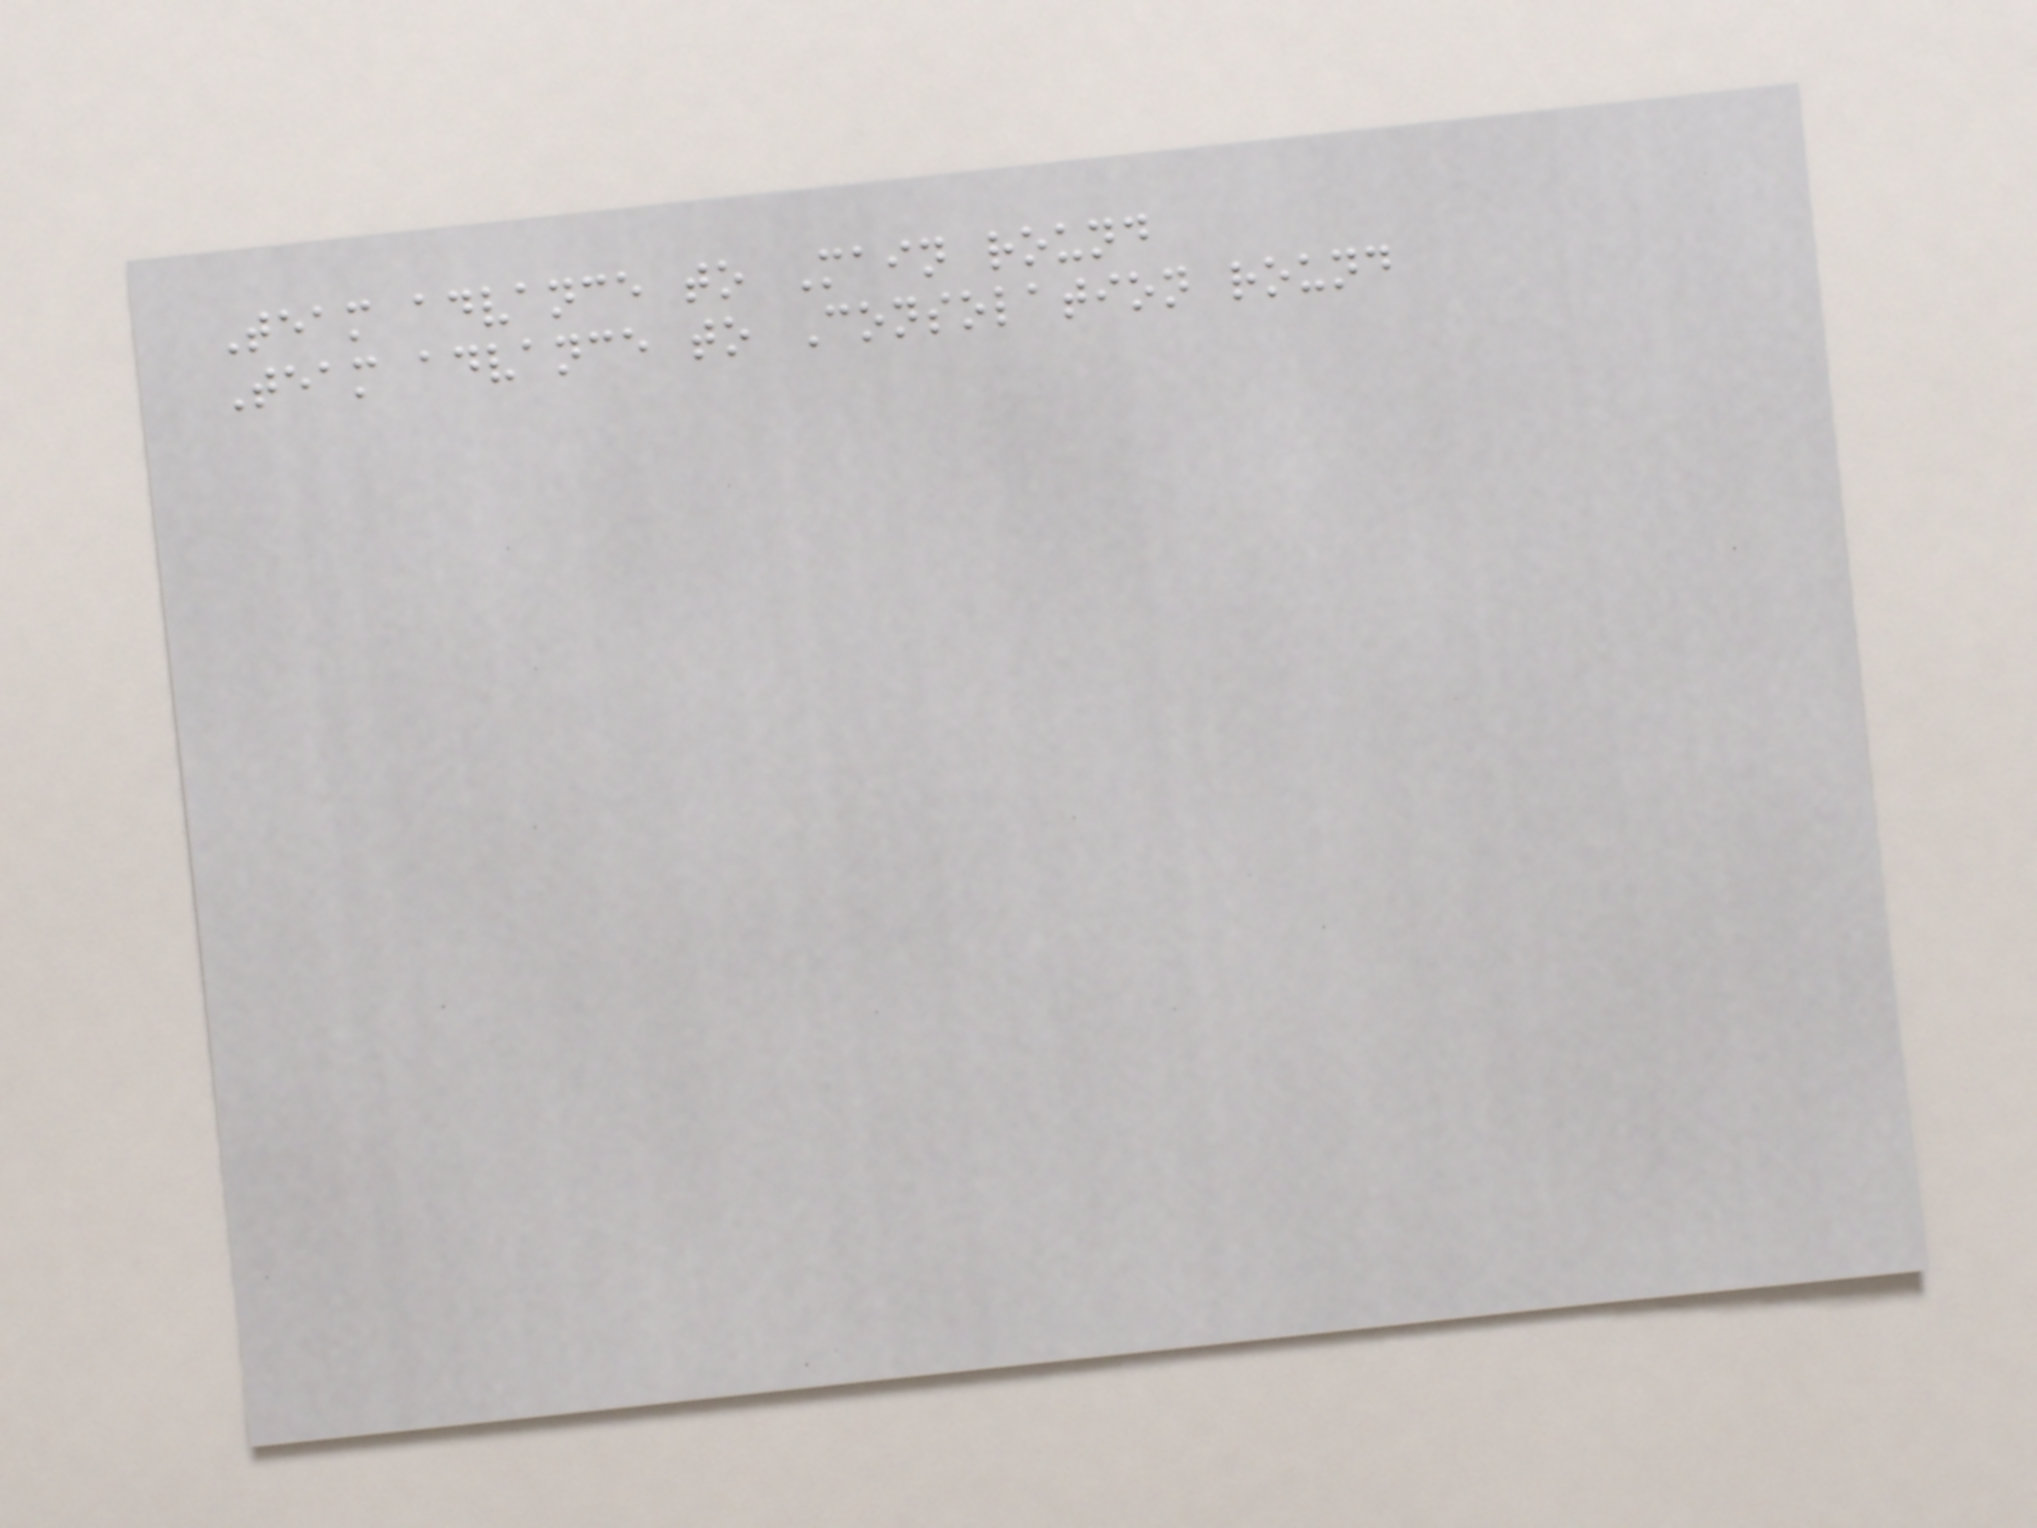Team advance to Main round
Team advance to Consolation round
